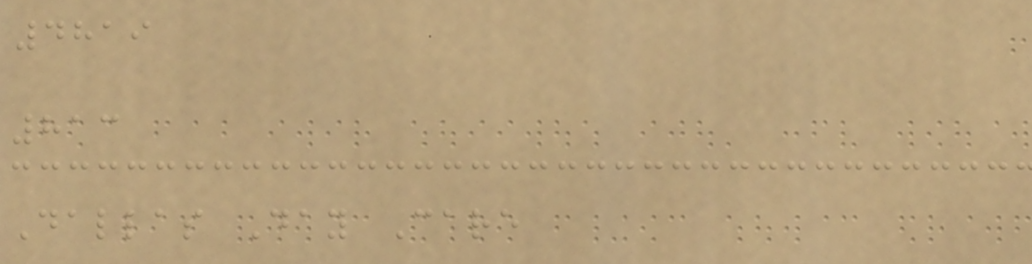4819
813
Dallas Day Care
